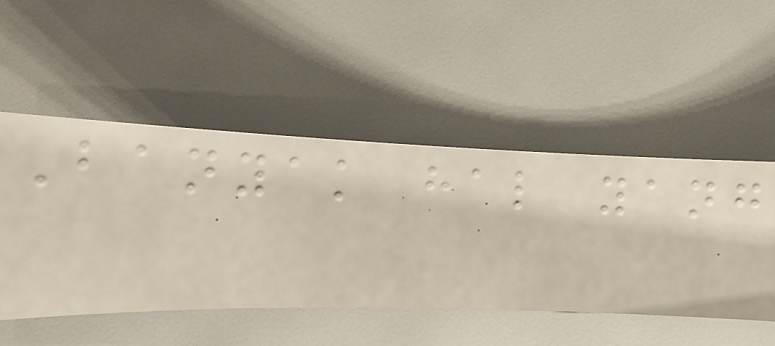Banyak hal yang
